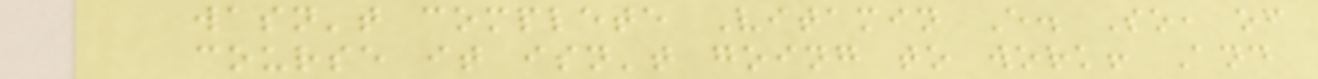wasn't complete Vitamin E. So, of
course it isn't going to work! And
